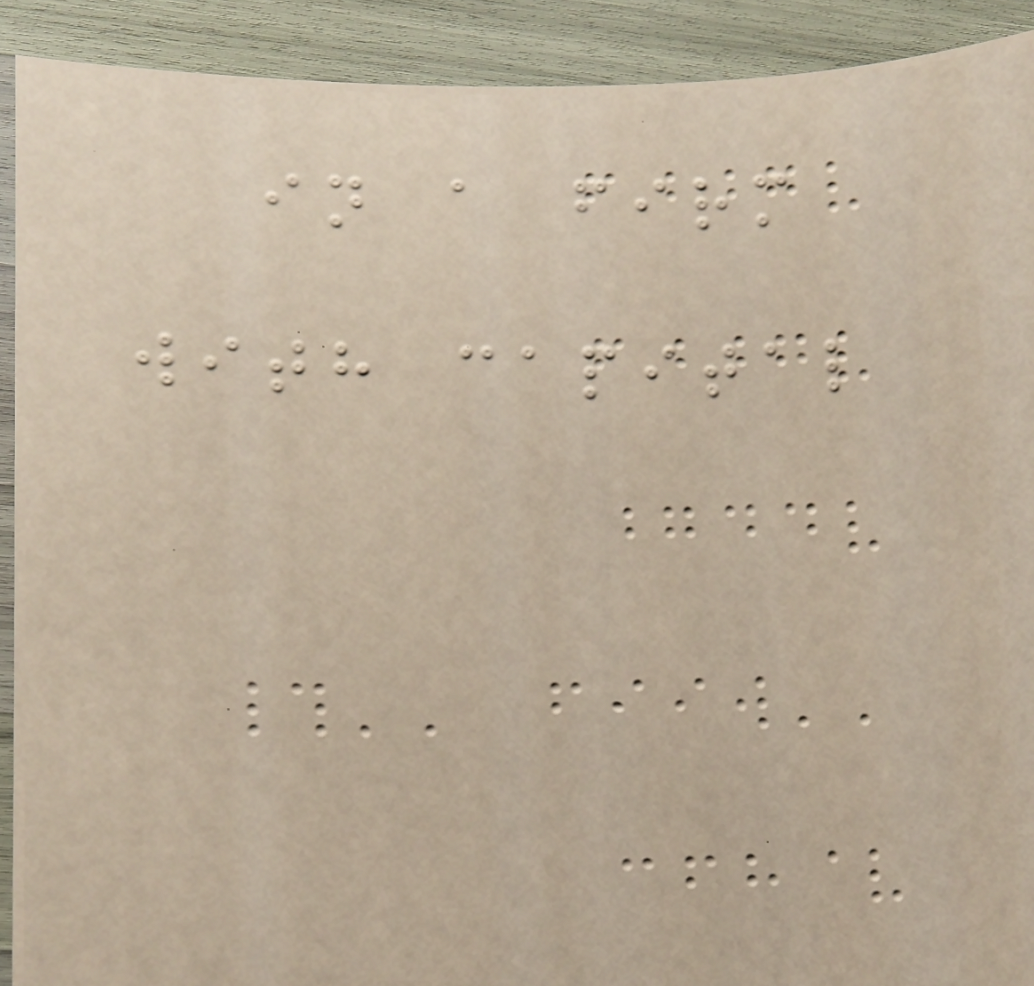in a firm
with capital
